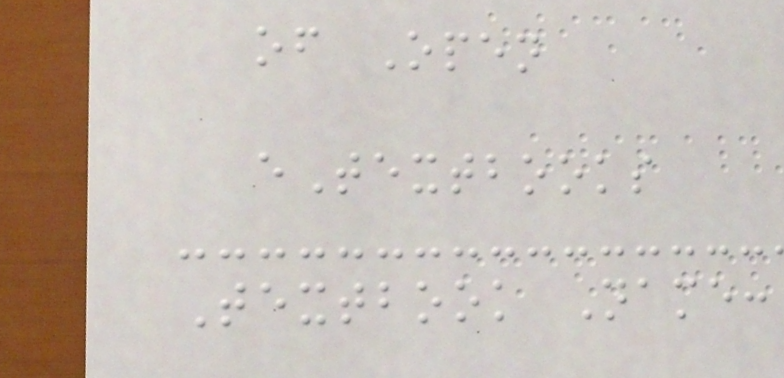of Open
eTextbooks
Textbook Name:
